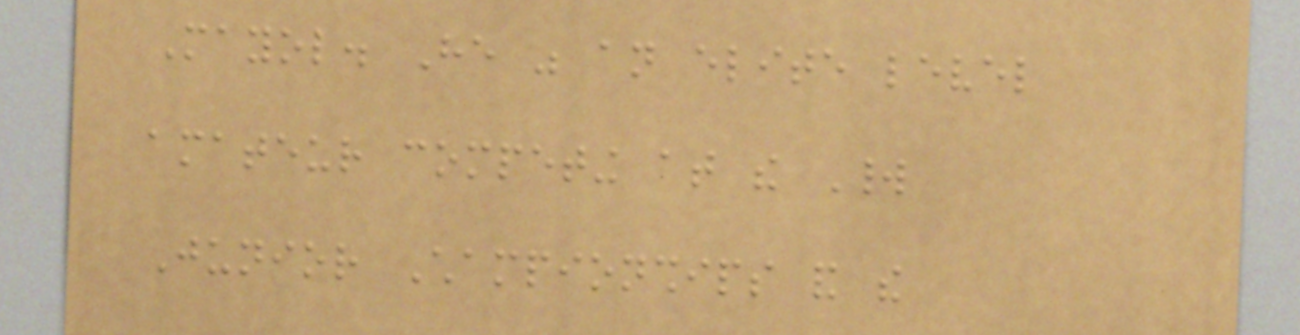Mayol. He was an elite level
amateur competing at the World
Junior Championships and the
